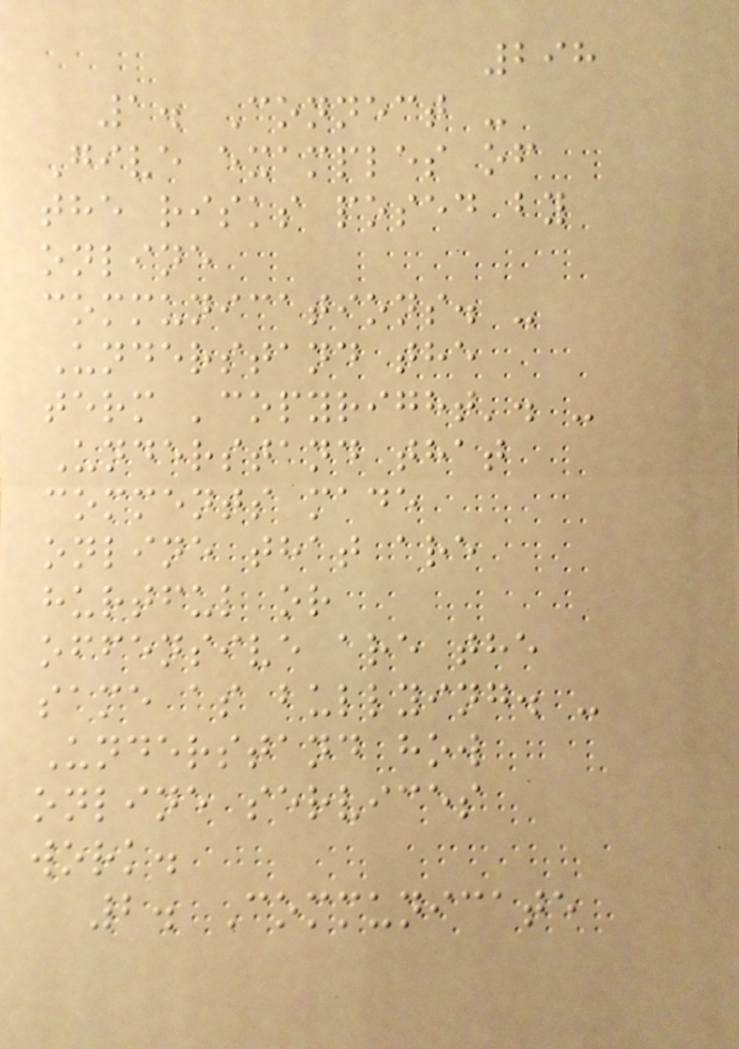298
1. Connect -
Give examples of
the risks posed by
online
communications. -
Understand the
term 'copyright'. -
Understand that
comments made
online that are
hurtful or
offensive are the
same as bullying. -
Understand how
online services
work.
2. Communicate
